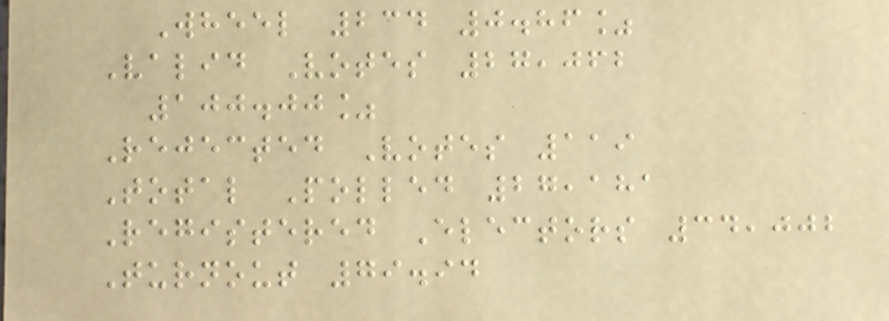Wheel 234 0.86%
Valid Votes 27,062
100.00%
Rejected Votes 119
Total Polled 27,181
Registered Electors 34,002
Turnout 79.94
